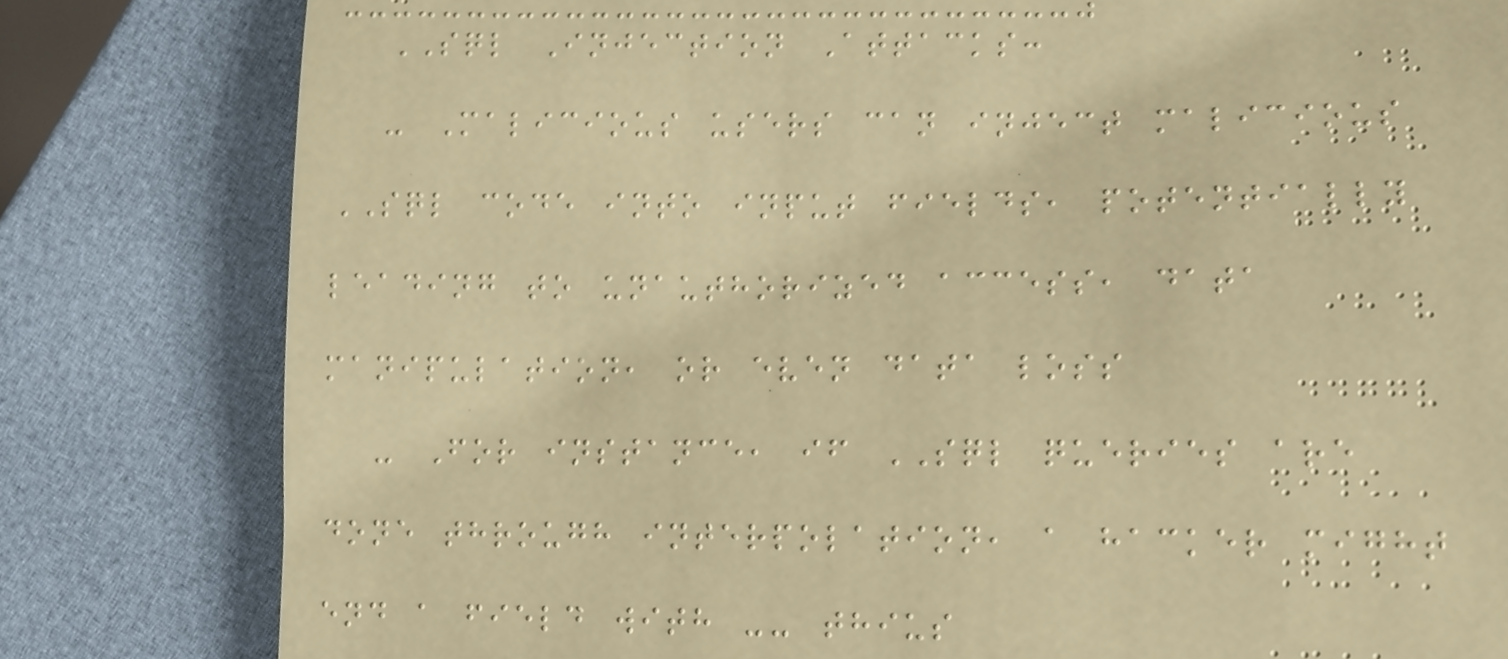SQL Injection Attacks:
- Malicious users can inject malicious
SQL code into input fields, potentially
leading to unauthorized access, data
manipulation, or even data loss
- For instance, if SQL queries are
done through interpolation, a hacker might
end a field with -- thius
